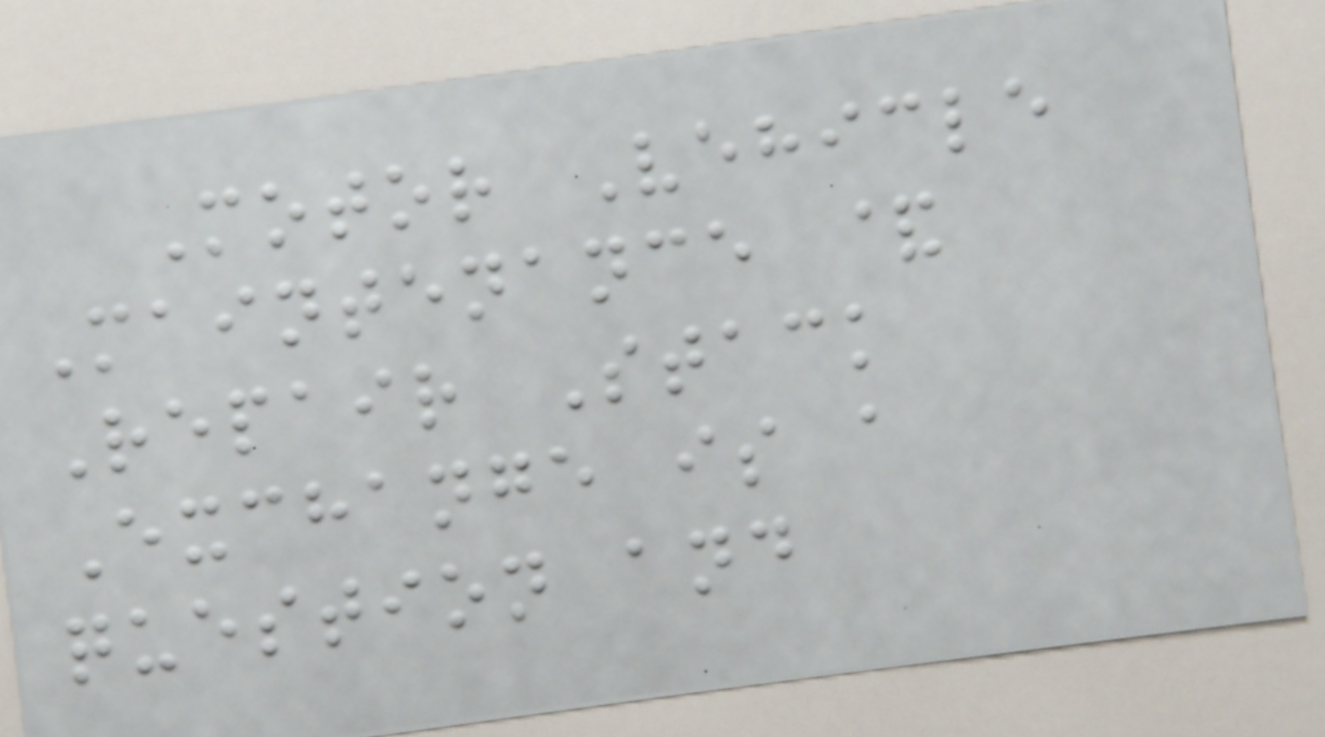Motor Vehicle
Maintenance &
Repair Stack
Exchange is a
question and
